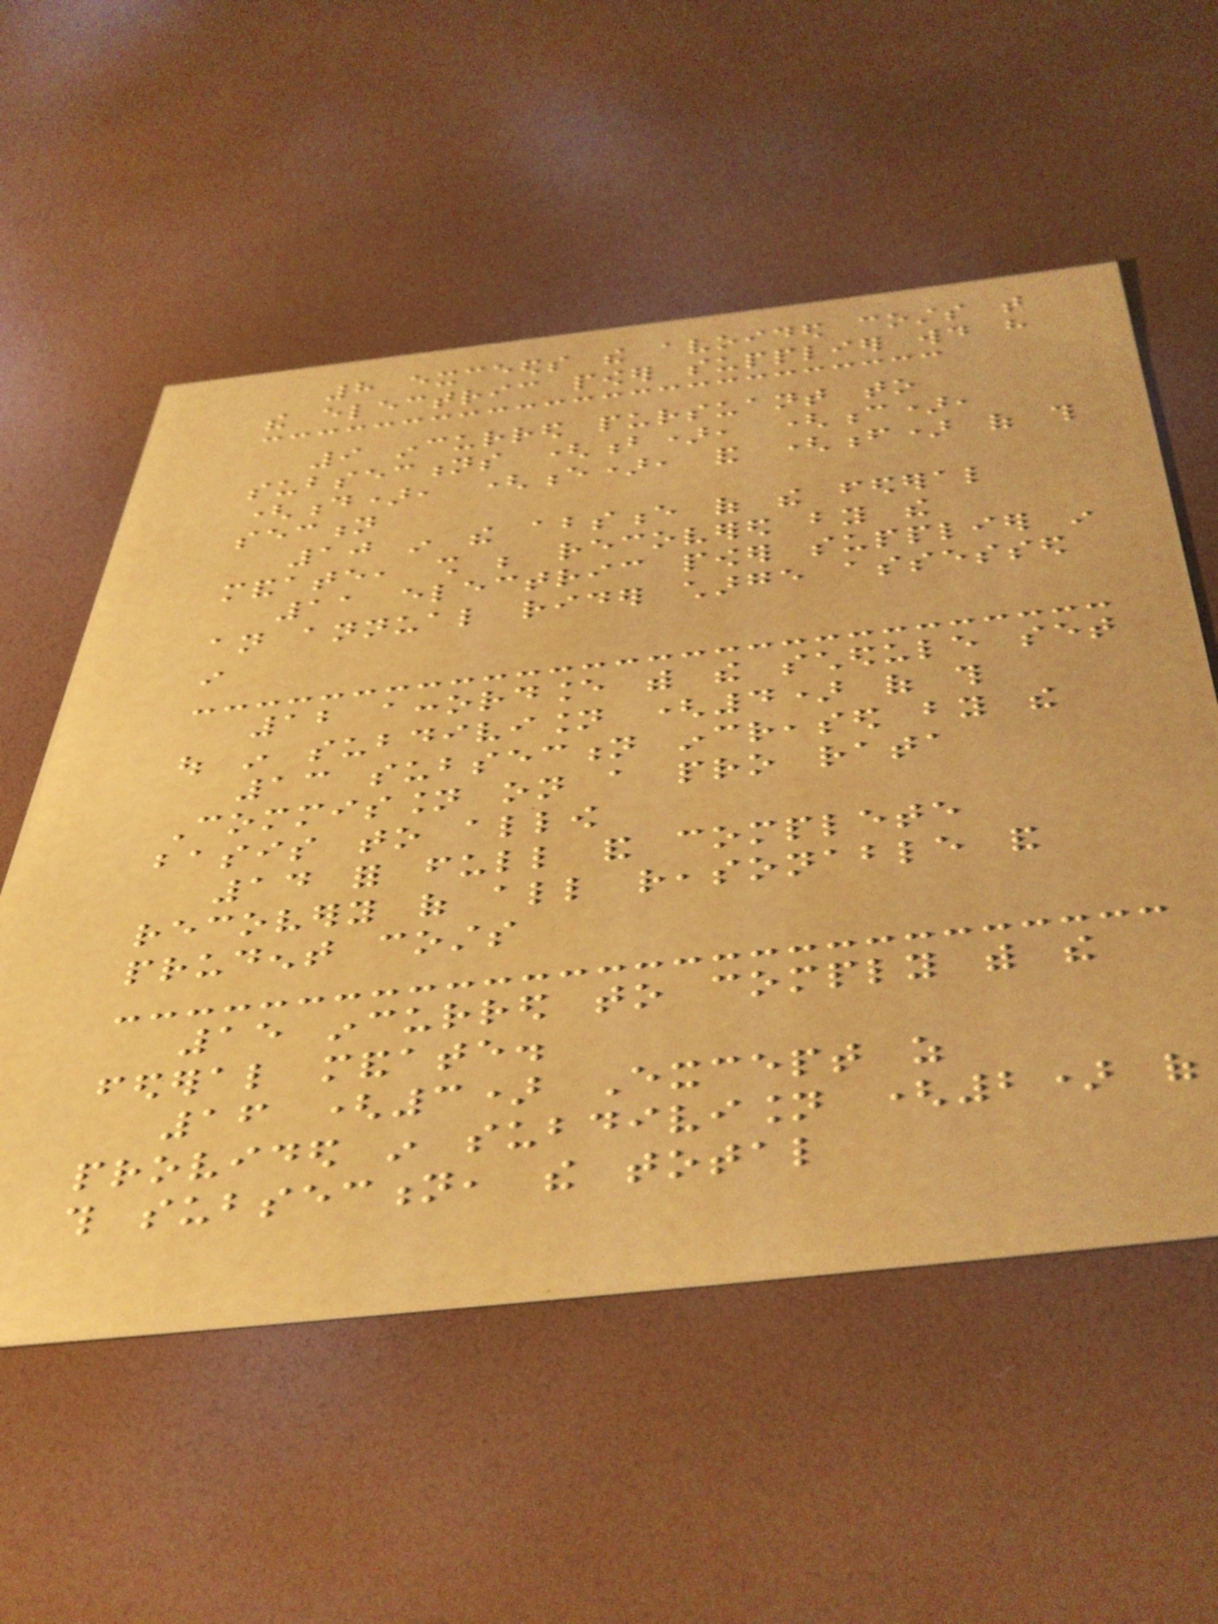8 exceeds the avoided costs that
the electric power supplier would have
9 incurred pursuant to
subsections (b), (c),
(d), (e), and (f) of this
section
10 in the absence of the federal
mandate, shall be recovered by the
11 electric power supplier in
an annual rider charge assessed
in
12 accordance with the schedule set
out in subdivision (4) of this
13 subsection increased by the
Commission on a pro rata
basis to allow
14 for full and complete
recovery of all reasonable and
prudent costs
15 incurred to comply with the
federal mandate.
16 (3) Except as
provided in subdivision (2) of
this subsection, the total
